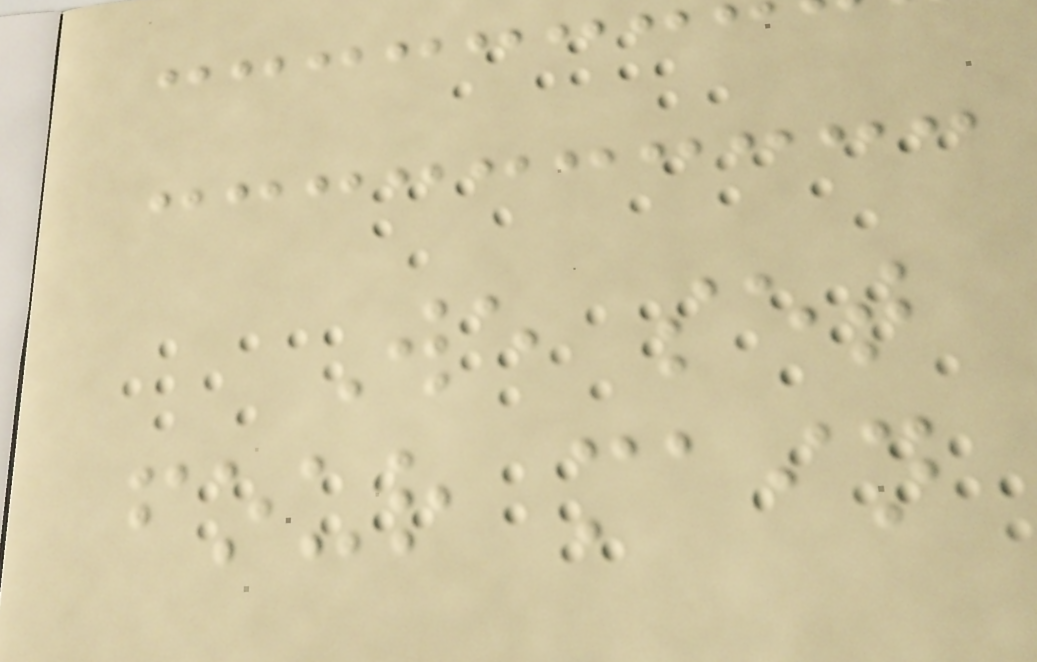We set
four main
